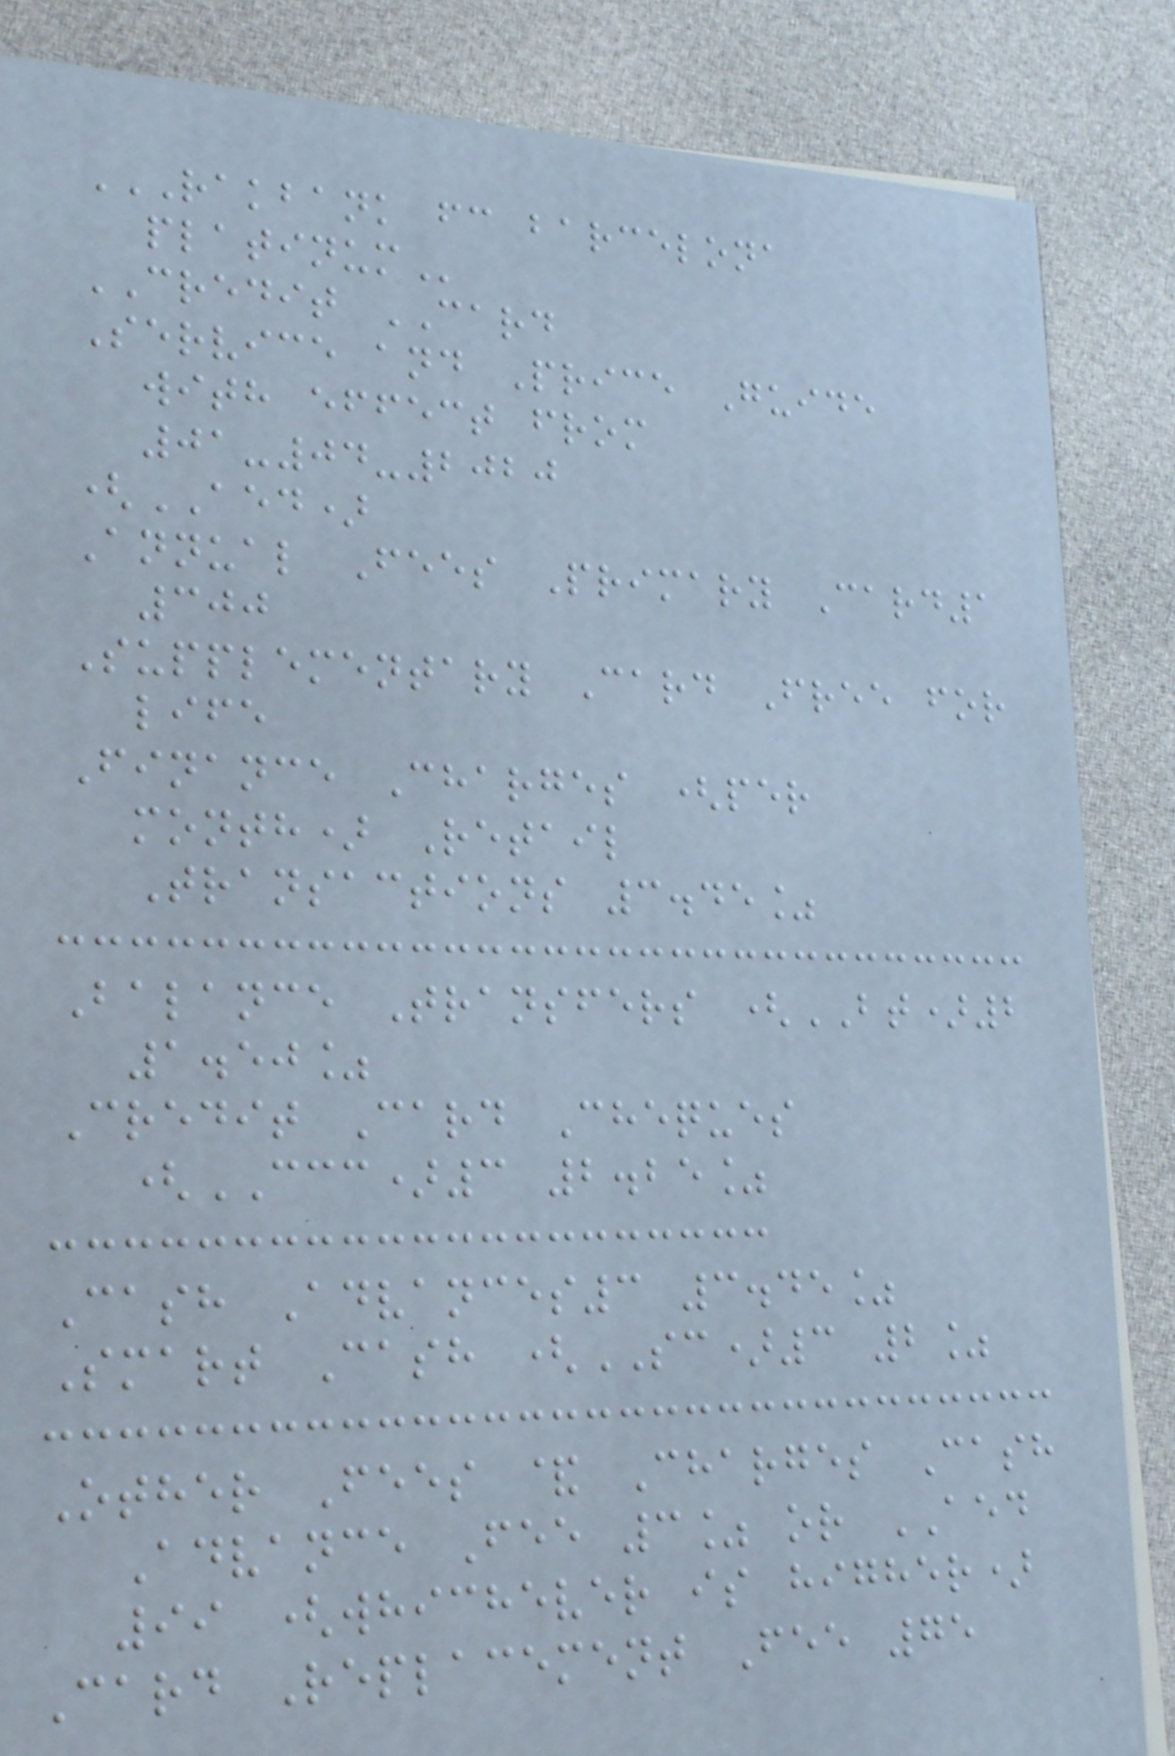RAKBANK FC BARCELONA
PLATINUM
CREDIT CARD
Service and Price Guide
with effect from
01-04-2020
(AED)
Annual Fees Primary Card1
300
Supplementary Card Free for
life
Finance Charges (per
month) Retail
Transactions 3.45%
Balance Transfers (BT)2
1.50%
Credit Card Cheques
(CCC)3 2.25%
Cash Advances3 3.45%
Smart Cash (SC)3 2%
Other Fees & Charges Cash
Advance Fee 3% or AED
99 (whichever is higher)
Card Replacement Fee 75
